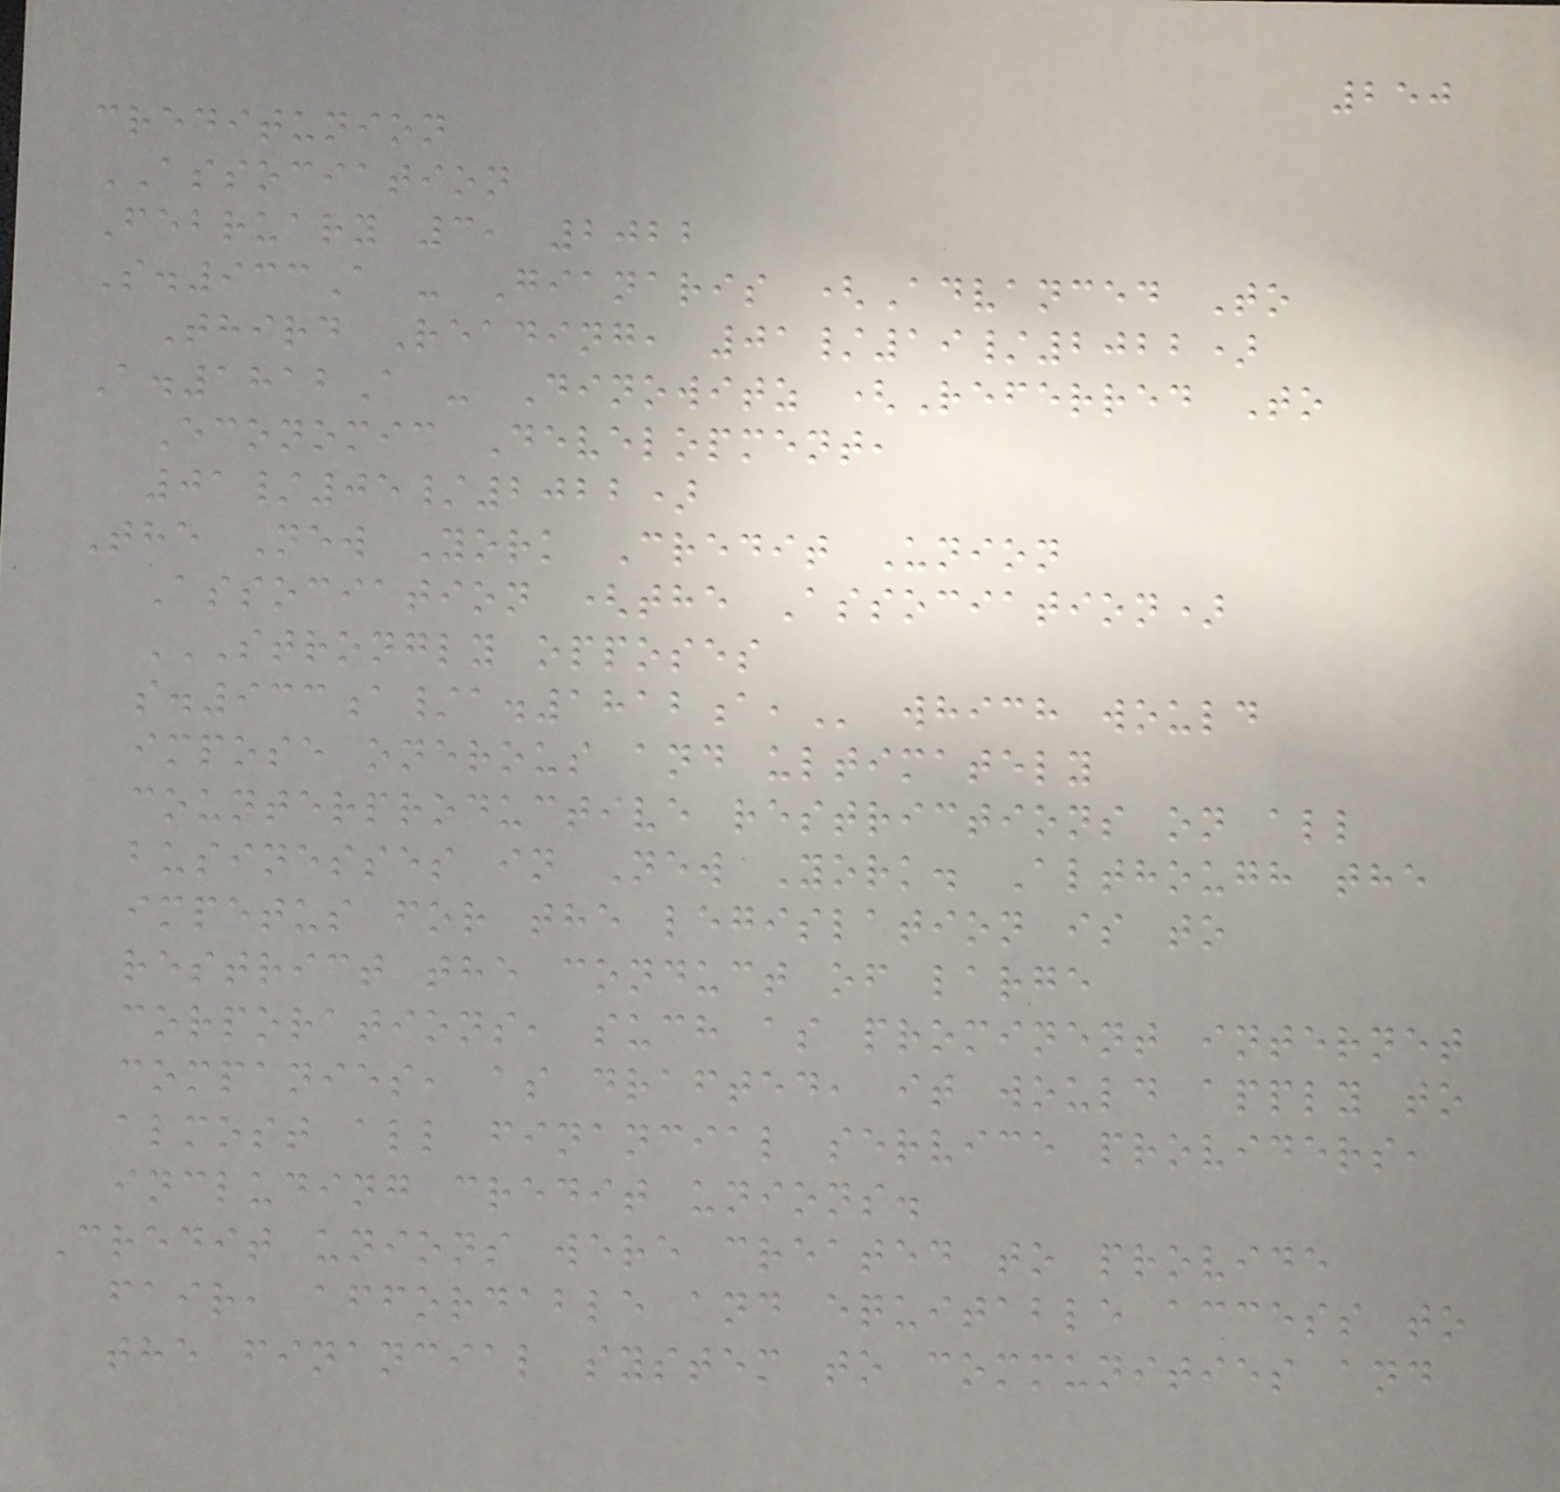250
creditunion
ASSOCIATION
February 3, 2022
S.933A - Gianaris (Advanced To
Third Reading, 01/19/2022)
A.1812A - Dinowitz (Referred To
Economic Development,
01/05/2022)
The New York Credit Union
Association (the Association)
STRONGLY OPPOSES
S.933A/A.1812A, which would
impose onerous and ultimately
counterproductive restrictions on all
businesses in New York. Although the
impetus for the legislation is to
restrict the conduct of large
corporations, such as prominent internet
companies, as drafted, it would apply to
almost all financial service providers,
including credit unions.
Credit unions were created to provide
fair, affordable and equitable access to
the financial system to communities and
